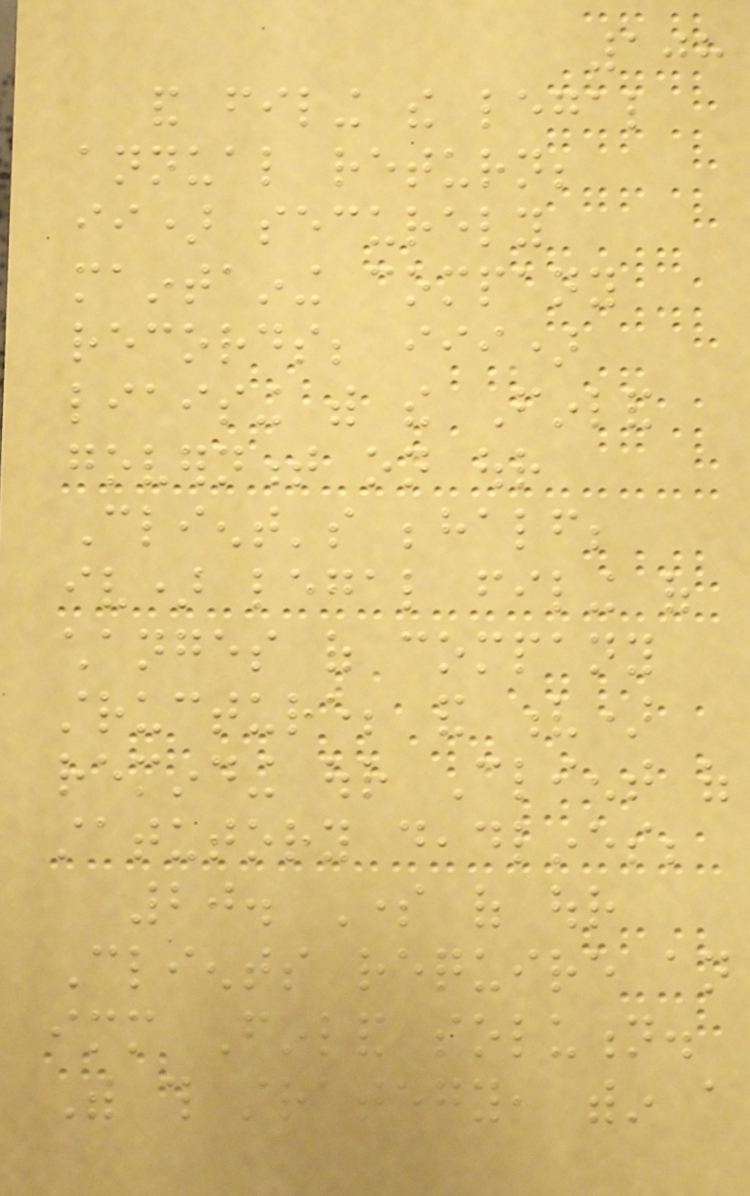108
and filing the legal
annual return;
ii) securely
maintaining company
records; iii)
liaising with the Finland
government on our
Client's behalf;
iv) legal filing of
changes of company
structure; and v)
reminding our Client of
statutory deadlines;
20. Some of our
Clients require an
immediate Finland solution.
With this strategy, within a
